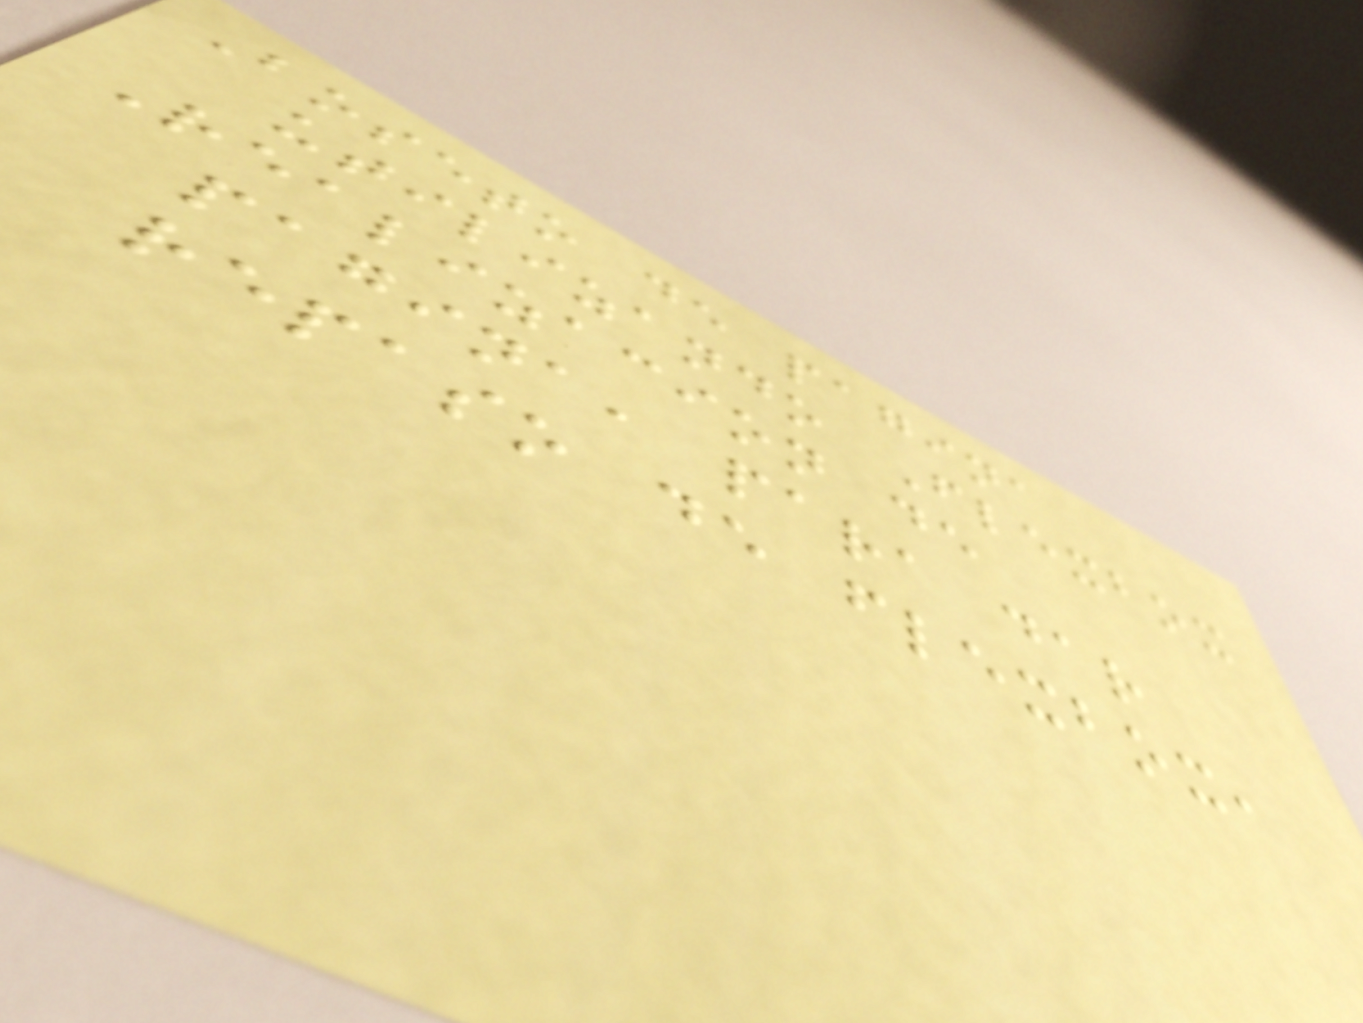Boseto de pagina
utilizando Flexbox
Realizacion de
pagina, para dar
repaso de flexbox,
